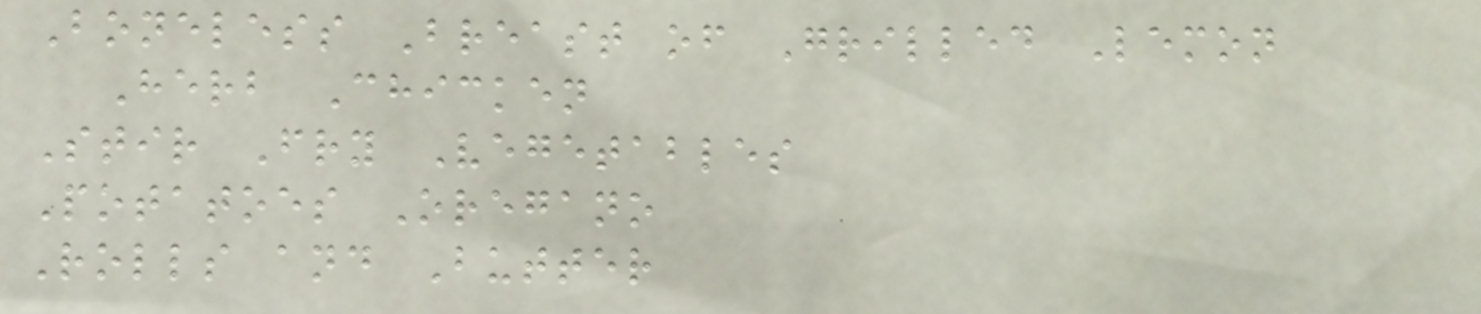Boneless Breast of Grilled Lemon
Herb Chicken
Stir Fry Vegetables
Potatoes Oregano
Rolls and Butter
